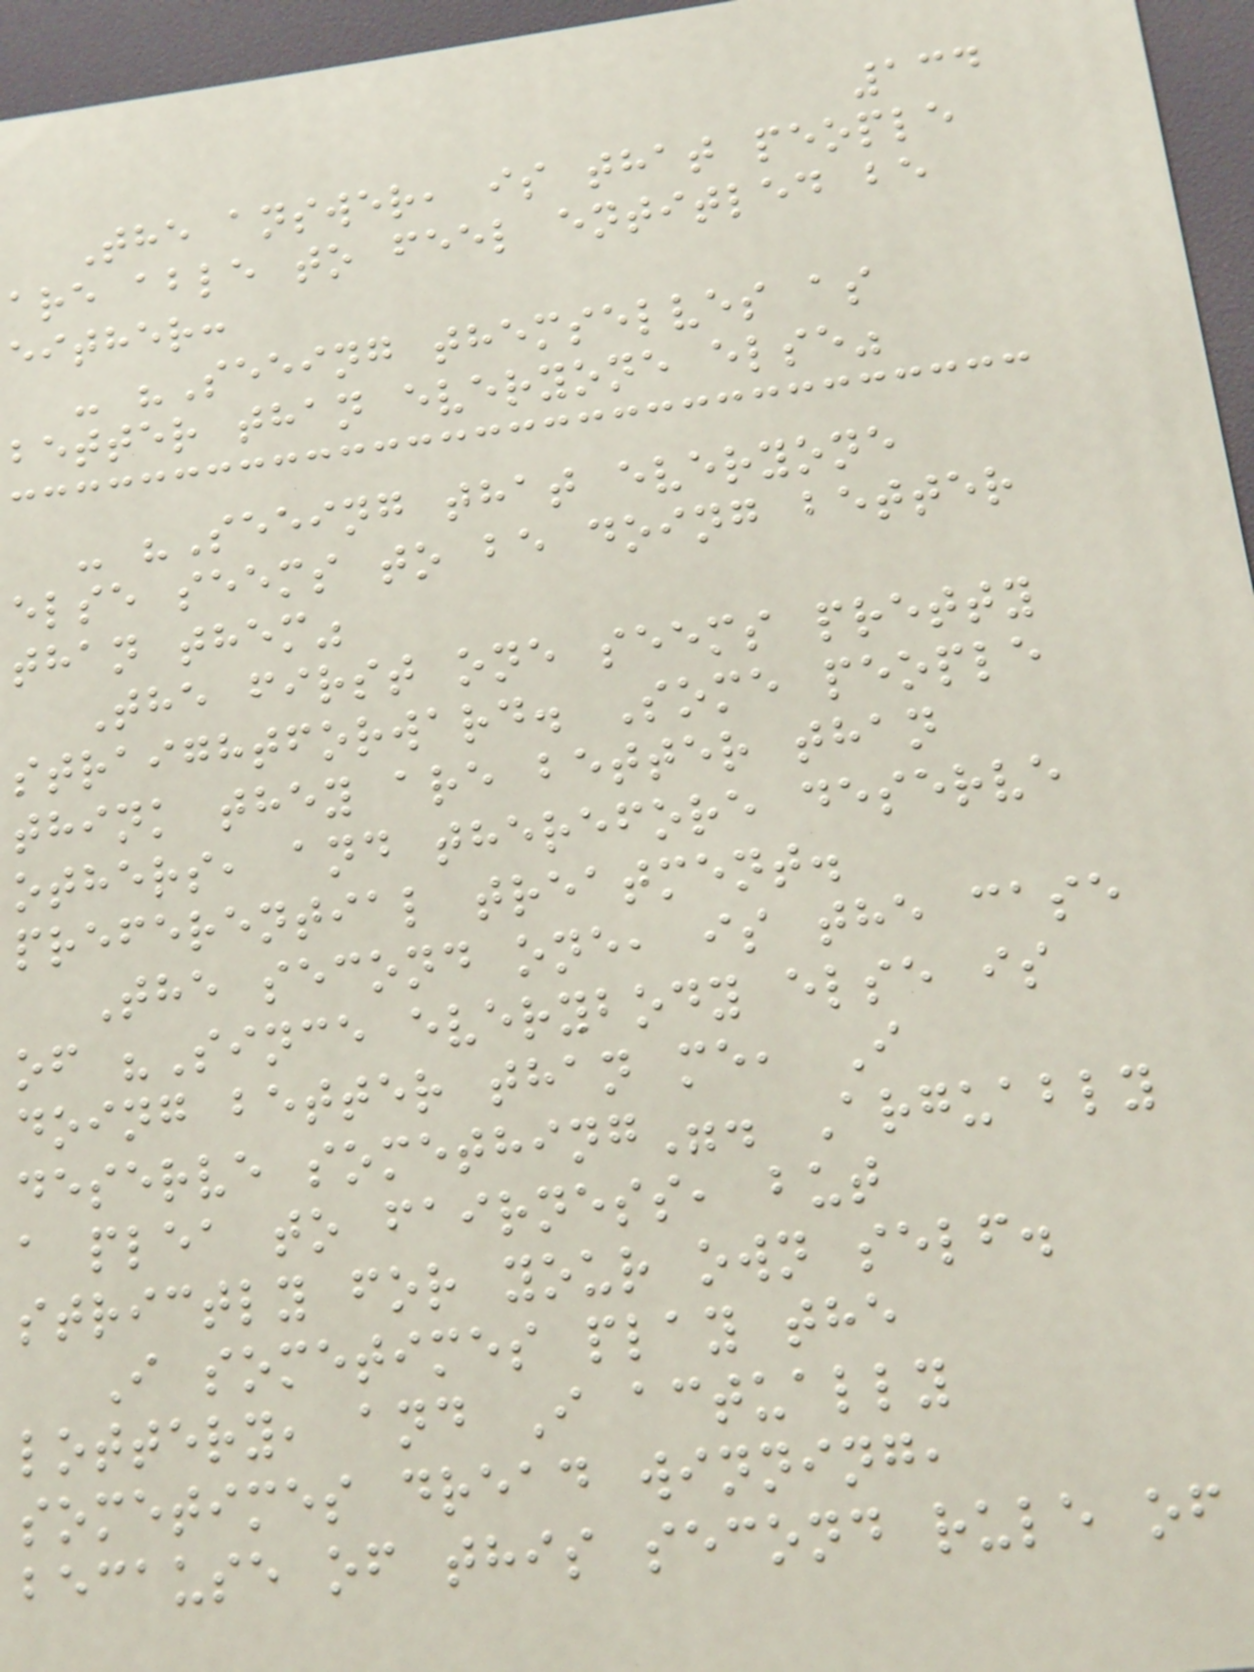134
The answer, is that people
are able to feel entitled be
either:
- "Seeing themselves as
better than everyone else"
- "Seeing that everyone
else seems to be doing better
than them"
The first one seems pretty
straightforward. Some people
think they are better than
others, and therefore deserve
preferential treatment.
The second one, is the case
of "Since everybody else is
doing better than me, I
deserve something". Arguably
a plea to fairness, but
strictly for your own self.
I sometimes play the
lottery, and I actually
sometimes dread winning,
because of this second rule of
